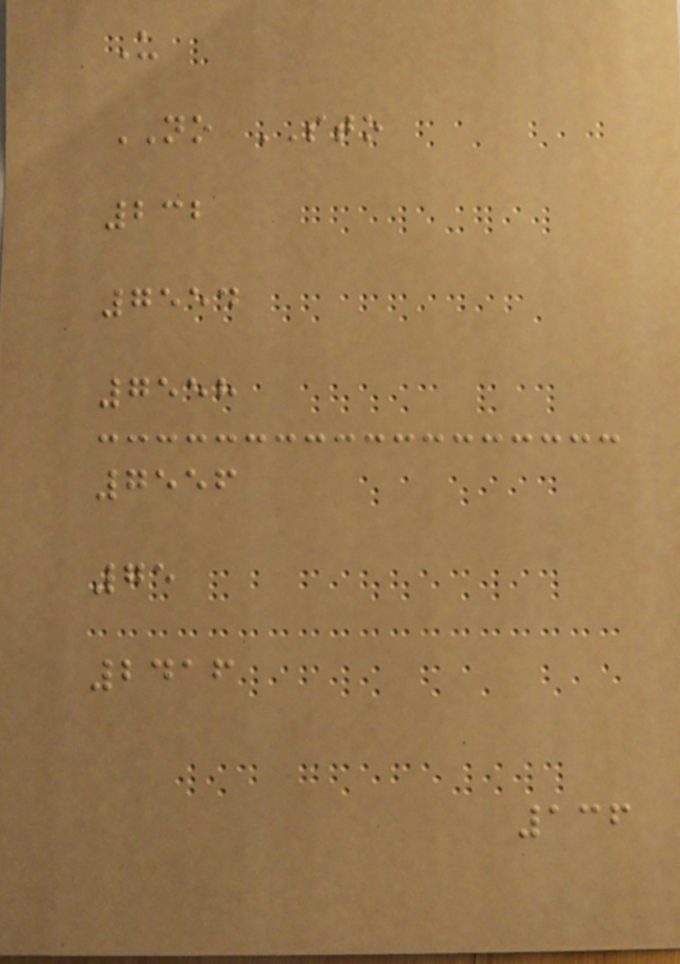U
NO STO
232
7554
7558
7556
75
2416
136
